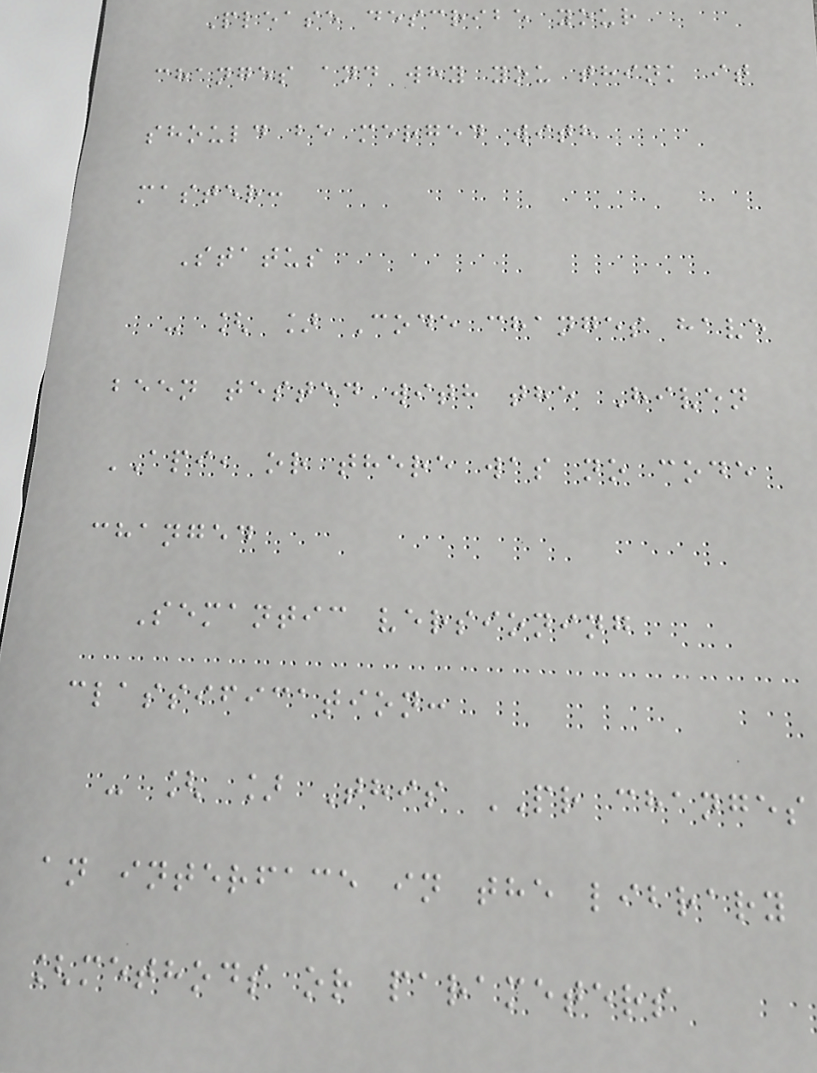Please describe your
changes and why you think it
should be merged with
master:
Status
- [ ] Code changes have
been tested with the Hiven
API, or there was no code
changed
Semantic versioning
classification:
- [ ] This PR changes
an interface in the library
[methods or parameters
